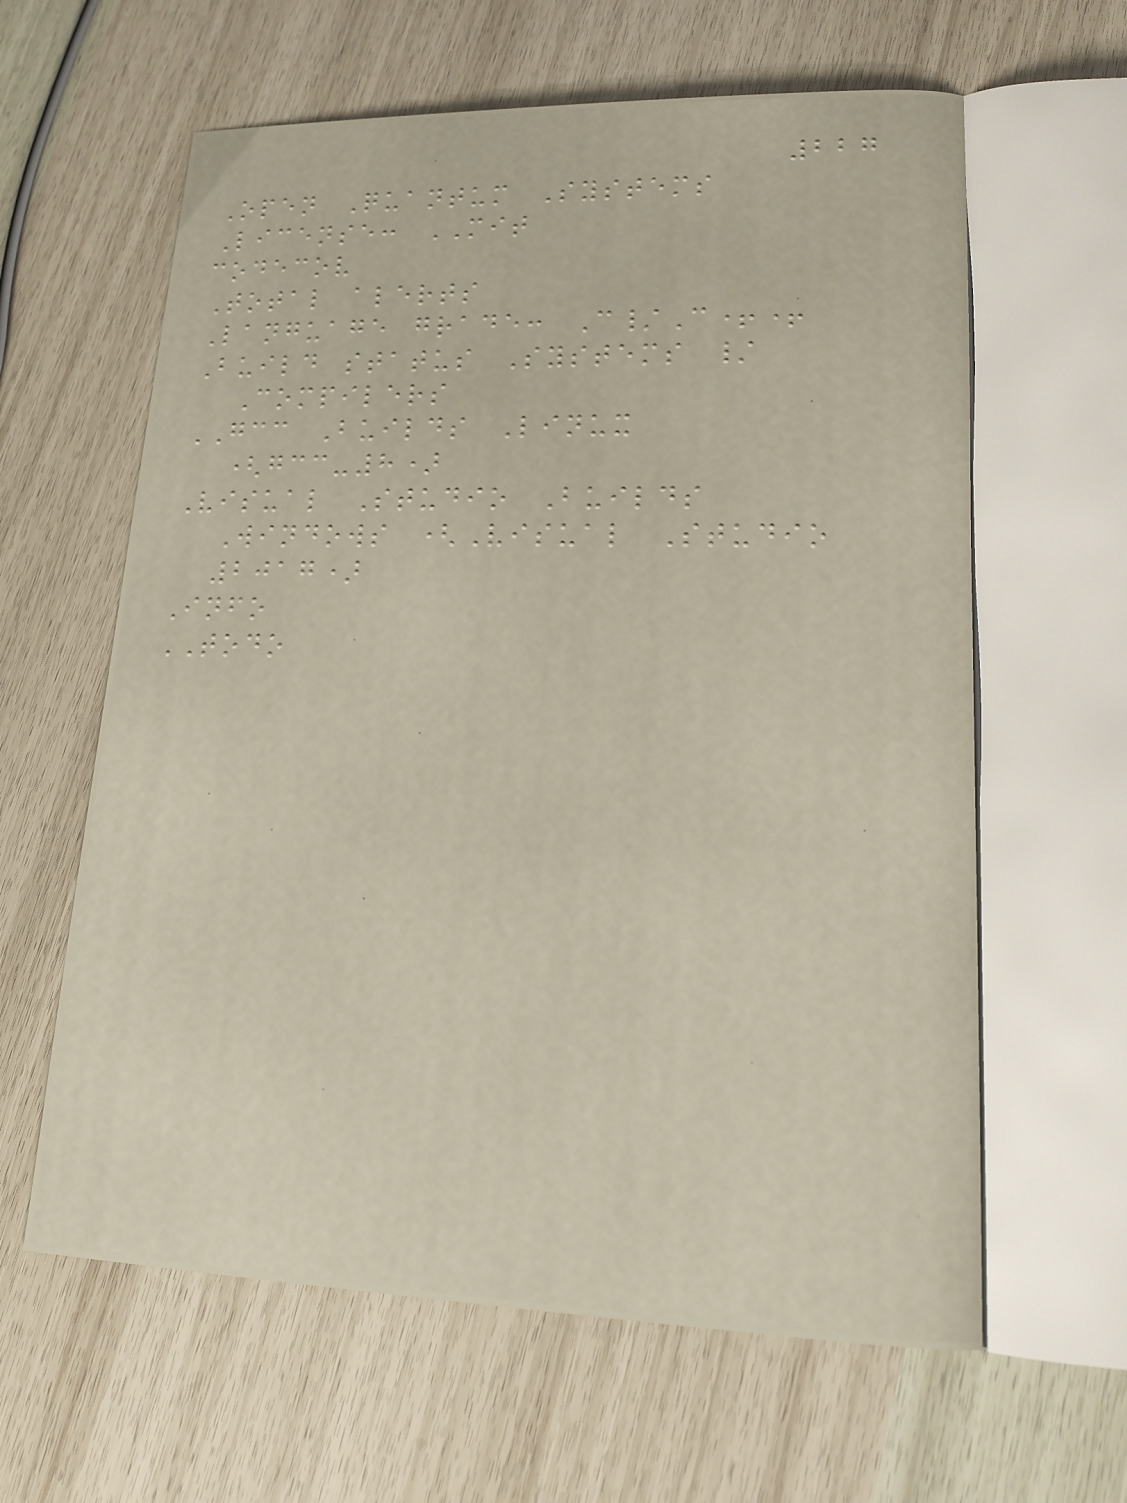227
Open Quantum Systems
License: MIT
codecov
Total alerts
Language grade: C/C++
Build status Systems /
Compilers
GCC Builds Linux
(gcc-8)
Visual Studio Builds
Windows (Visual Studio
2017)
Info
TODO
